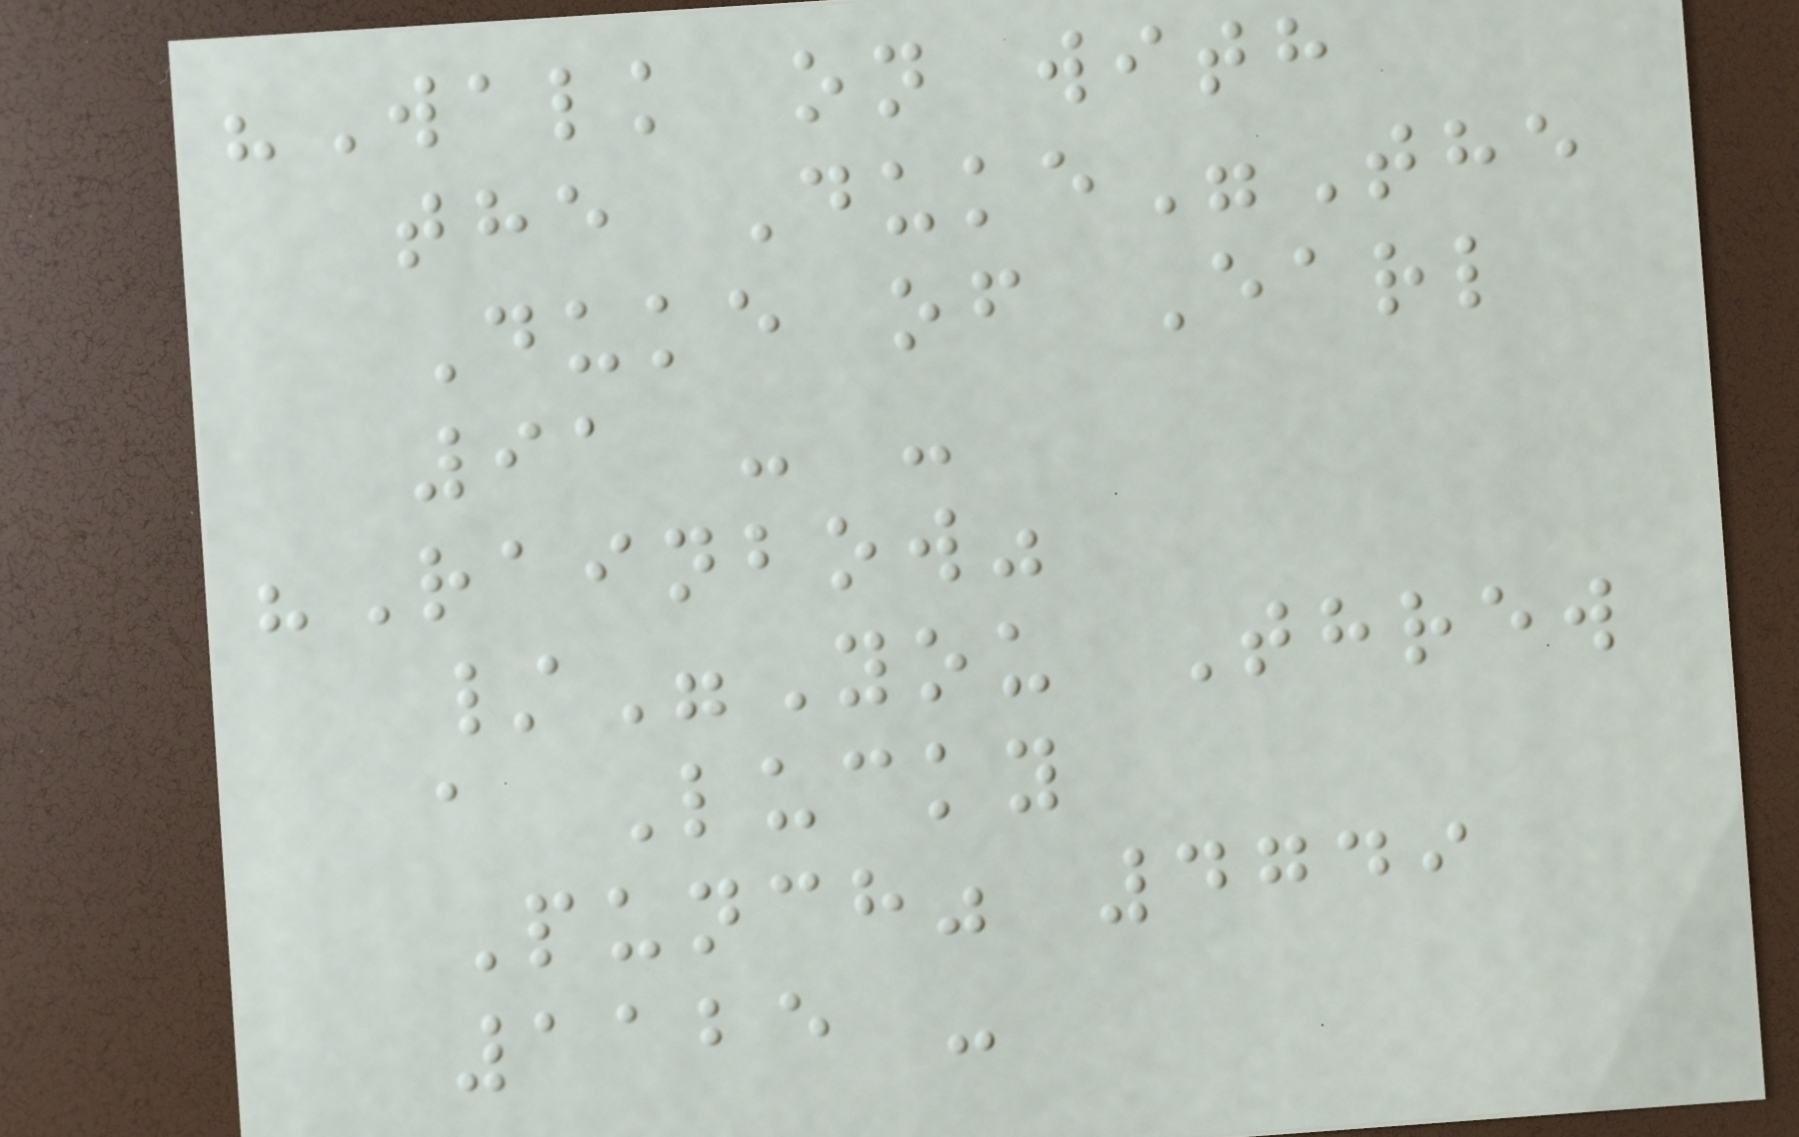"Walk on with
the Duke"The
Duke of Earl
91 - -
"Rainbow"
/"You Threw
a Lucky
Punch" 4749
1125 -
